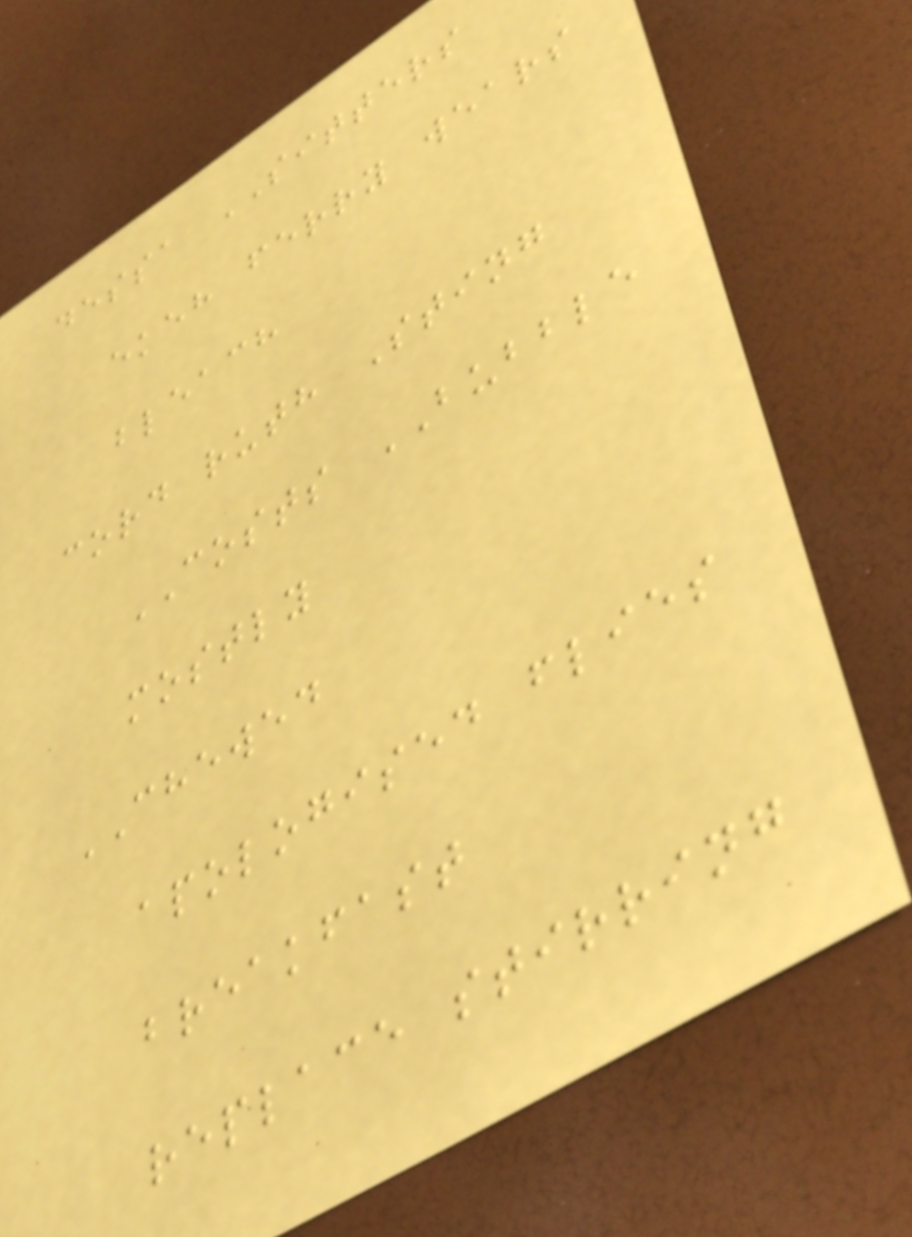dessa SITTERS
ekeh ferry wears
bleach
cord ruth Sting
COSTS BUBBLE
mostly
CHEWED
apologised flies
breakfast
replace stirring
